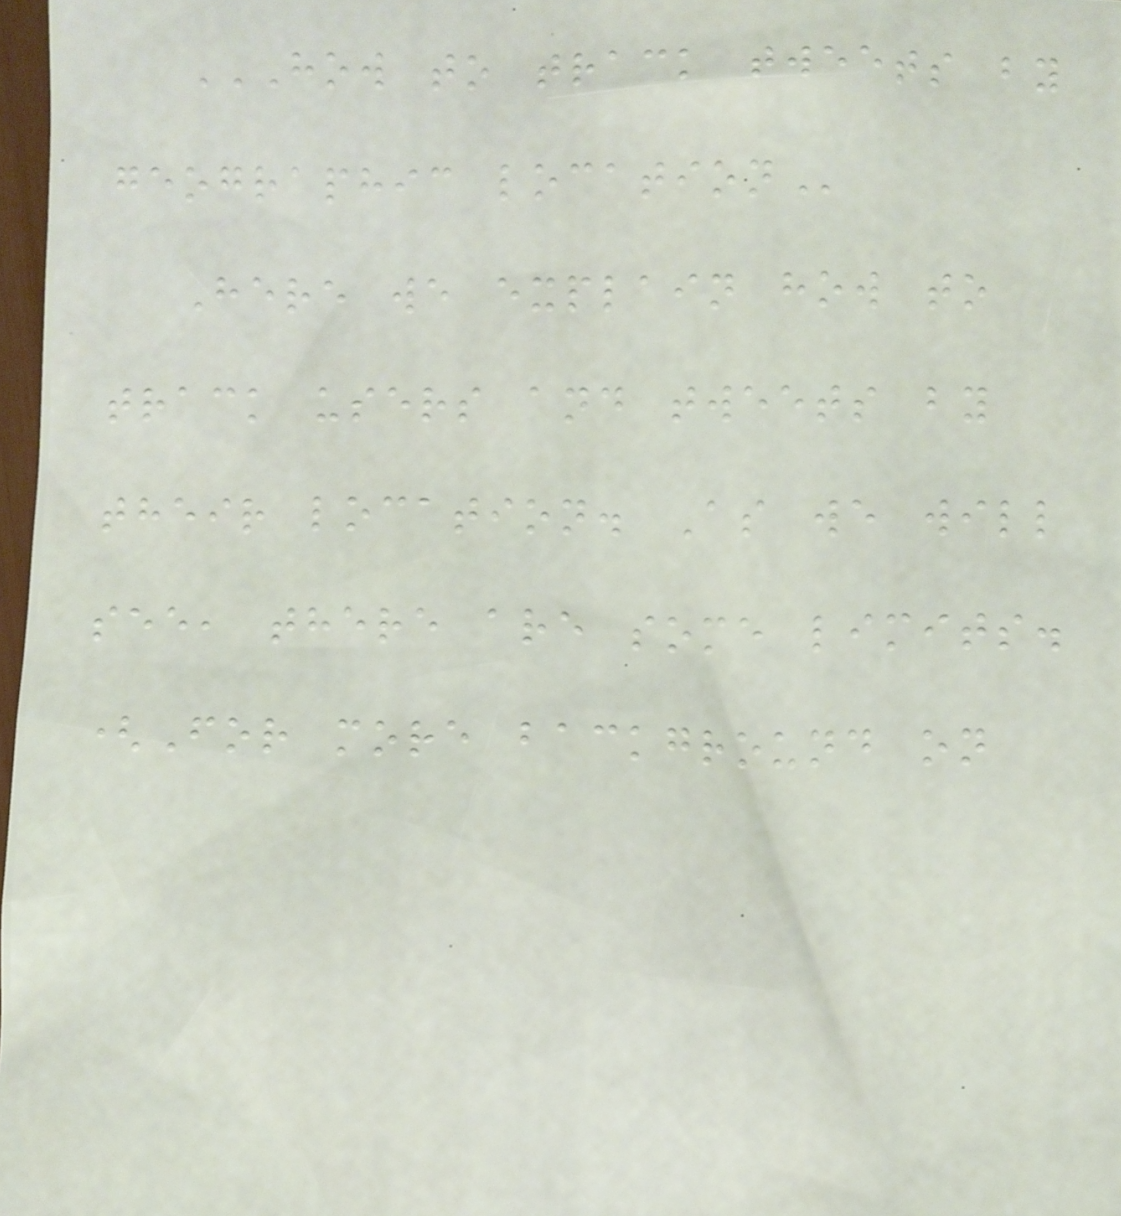HOW TO TRACK TWEETS BY
GEOGRAPHIC LOCATION
Here we explain how to
track users and tweets by
their location. As we will
see, there are some limits.
(For more background on
